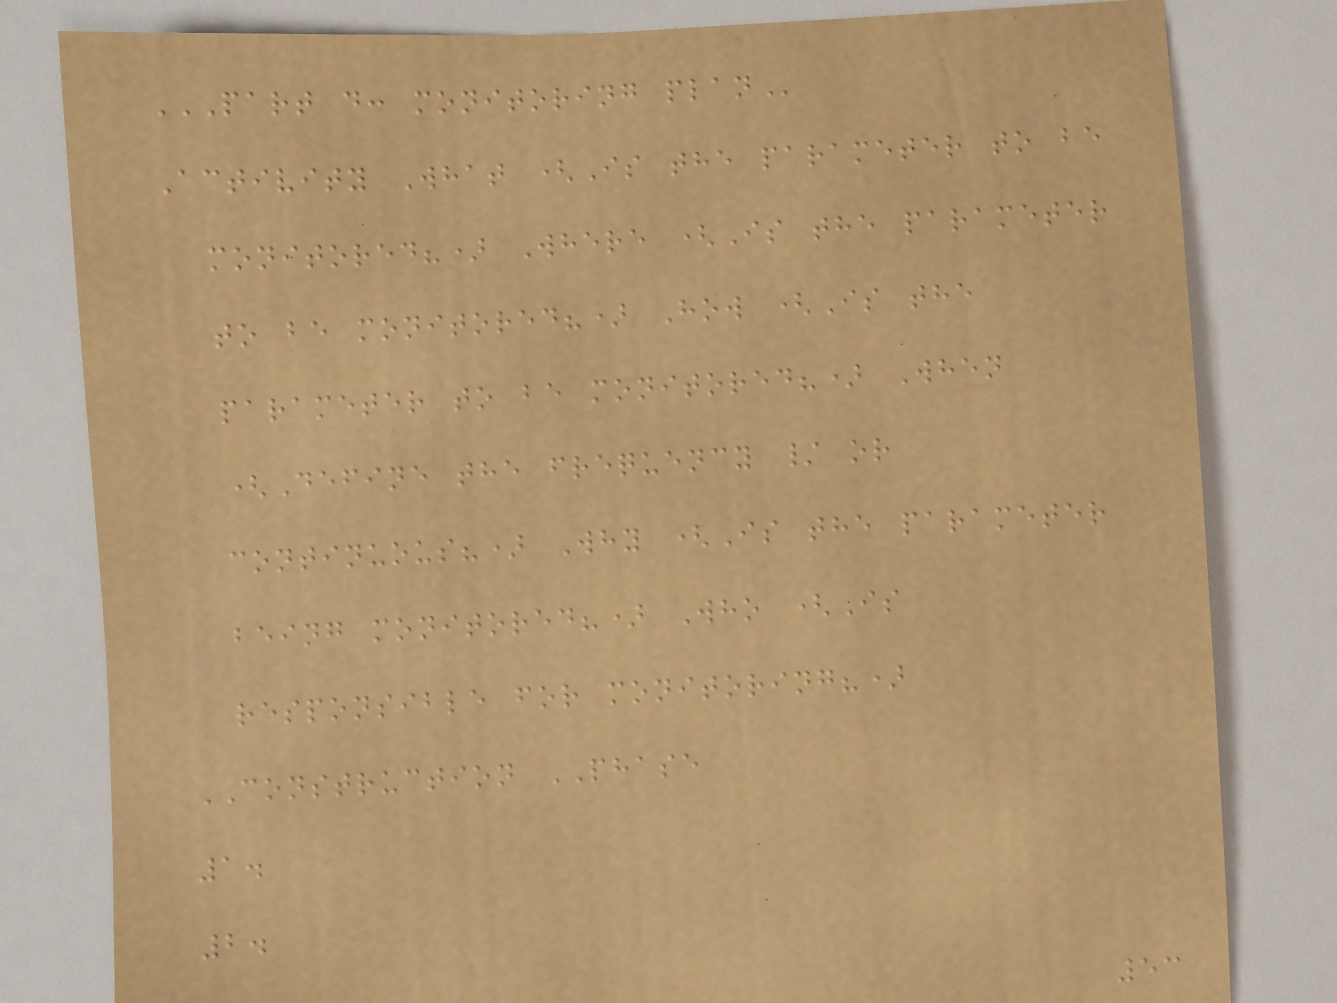PART D: MONITORING PLAN
Activity What (Is the parameter to be
monitored?) Where (Is the parameter
to be monitored?) How (Is the
parameter to be monitored?) When
(Define the frequency / or
continuous?) Why (Is the parameter
being monitored?) Who (Is
responsible for monitoring?)
CONSTRUCTION PHASE
1.
2.
53
